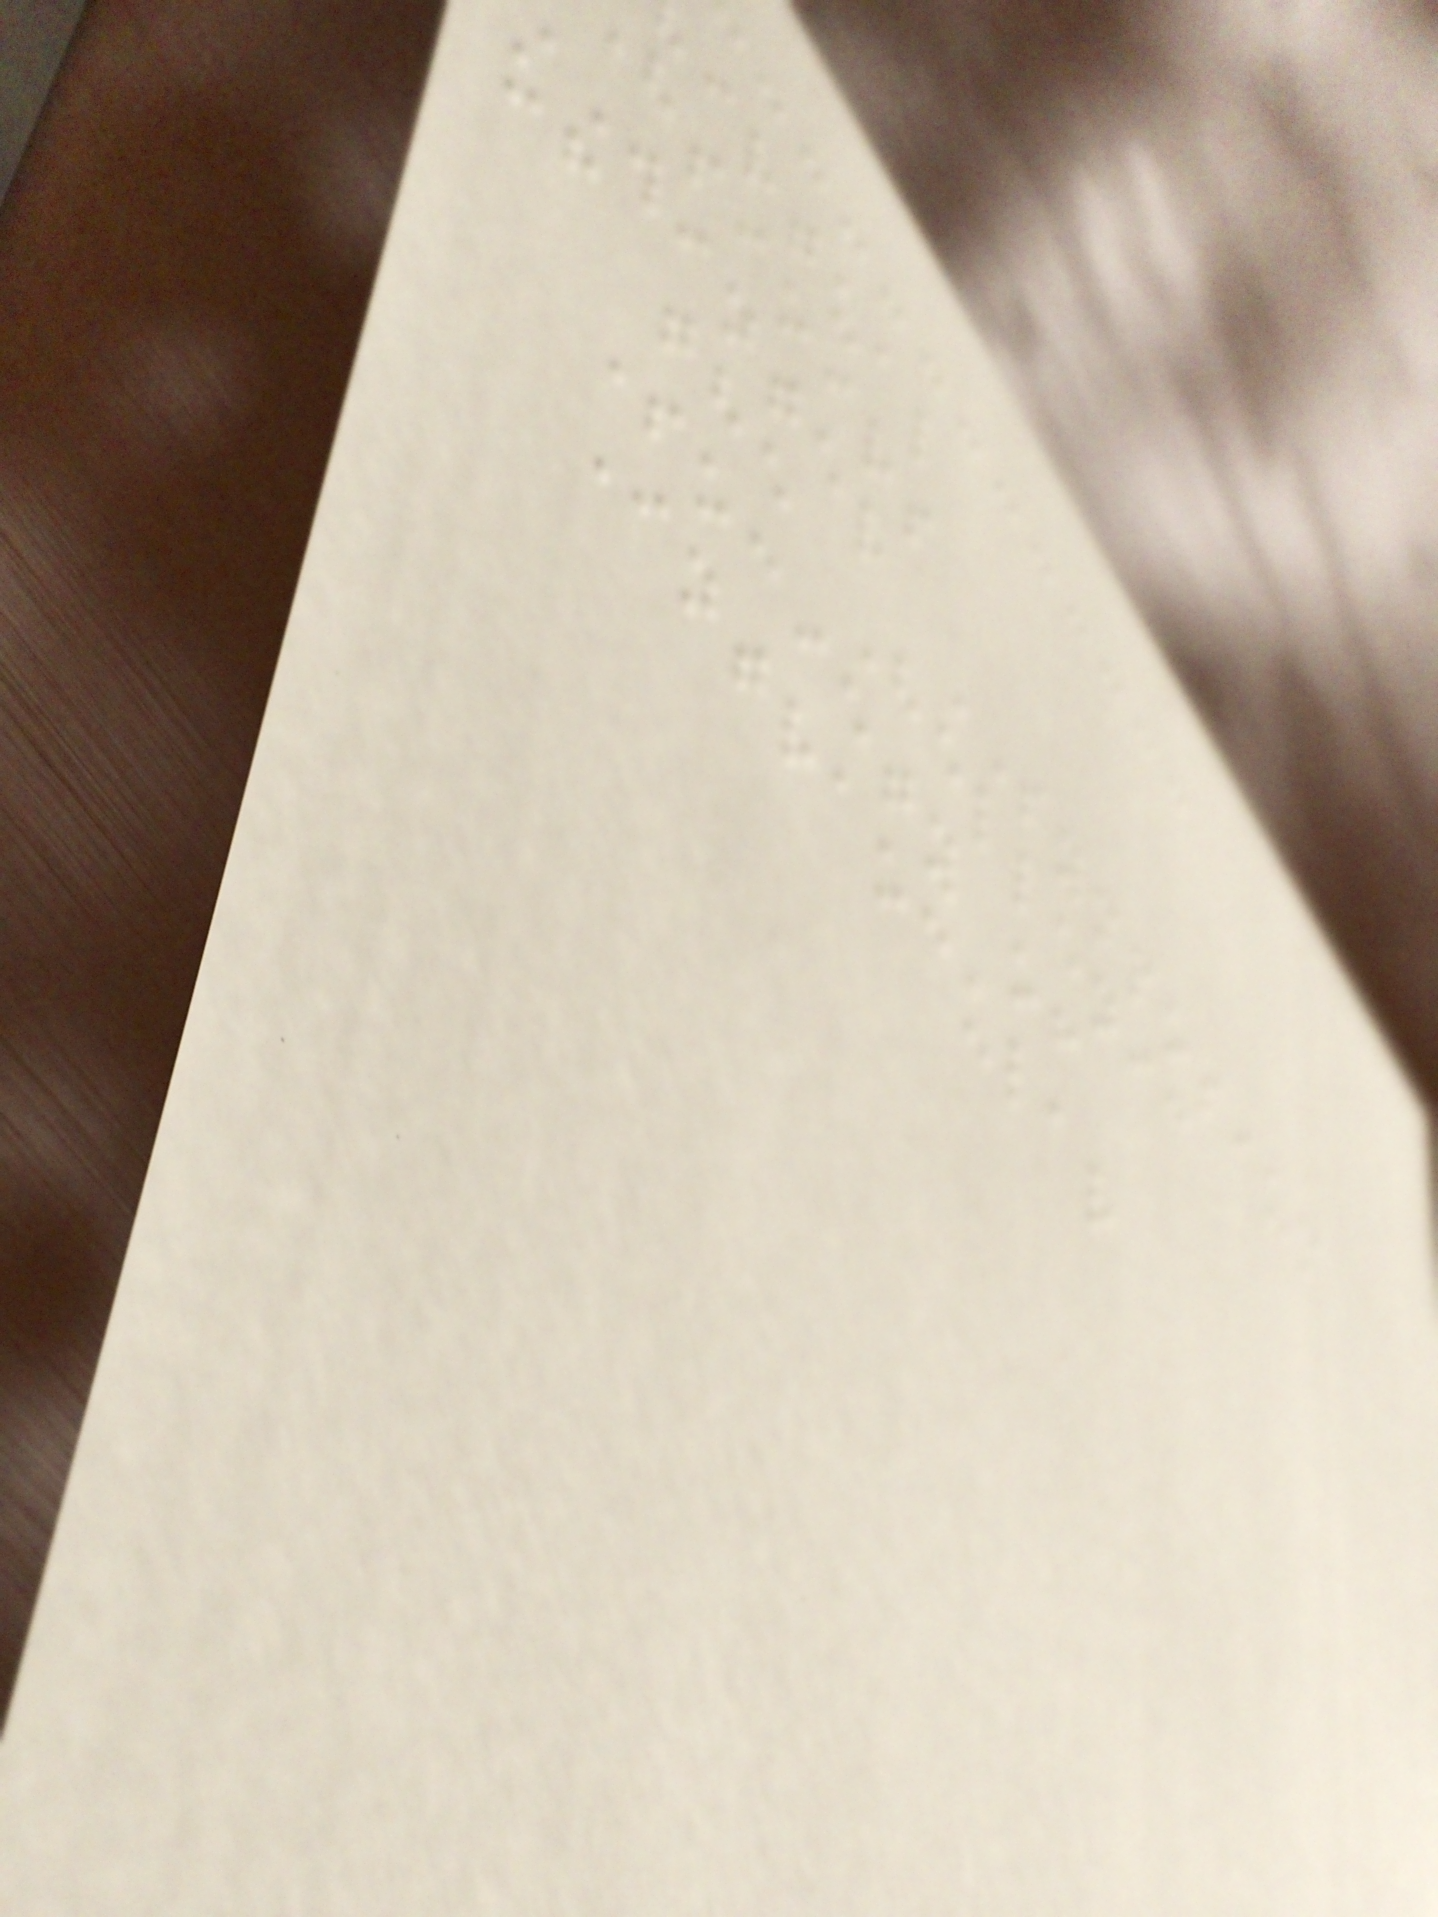irtual
hsioirs
winter SYMPOSIUM
of the Hellenic
Society of
Intraocular
